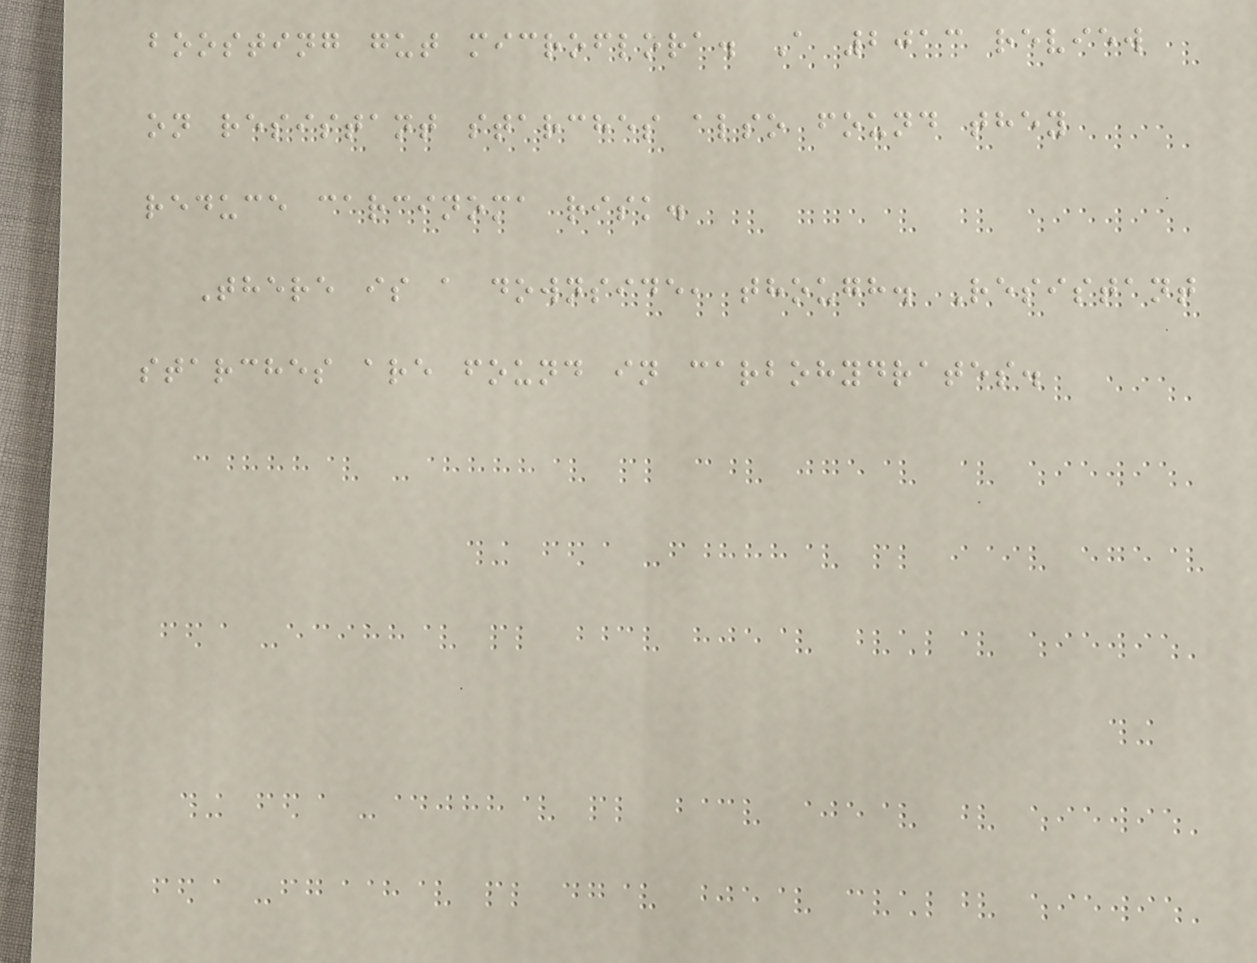boosting gut microflora. A 2013 review
on resistant starches also found they
reduce carcinoma risk.
There is a downside, though. Resistant
starches are found in carbohydrates.
